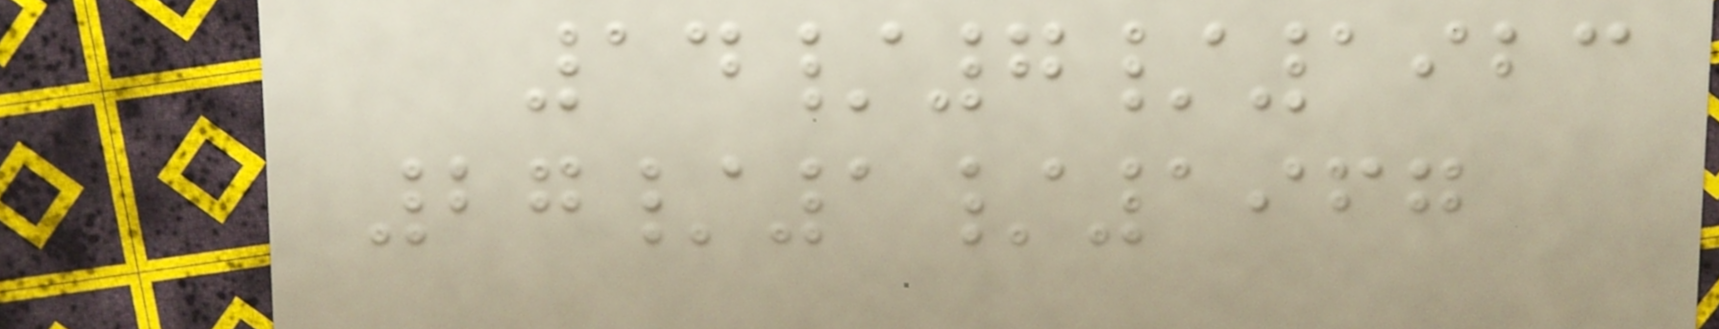14/7/1923
27/1/1967
